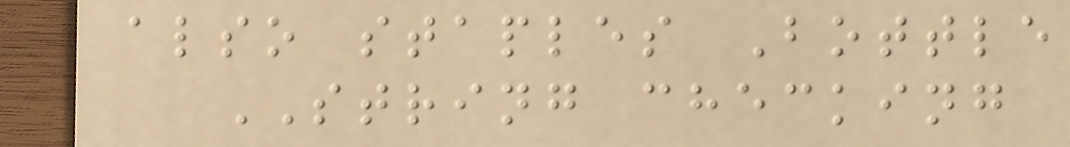also staples Bottle
STRING checking
